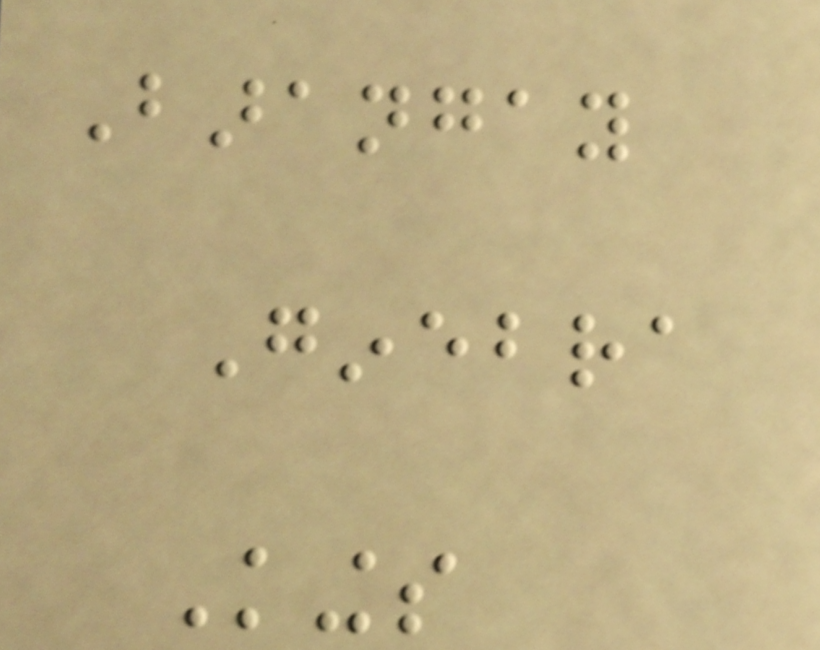Barangay
Ginebra
Kings
